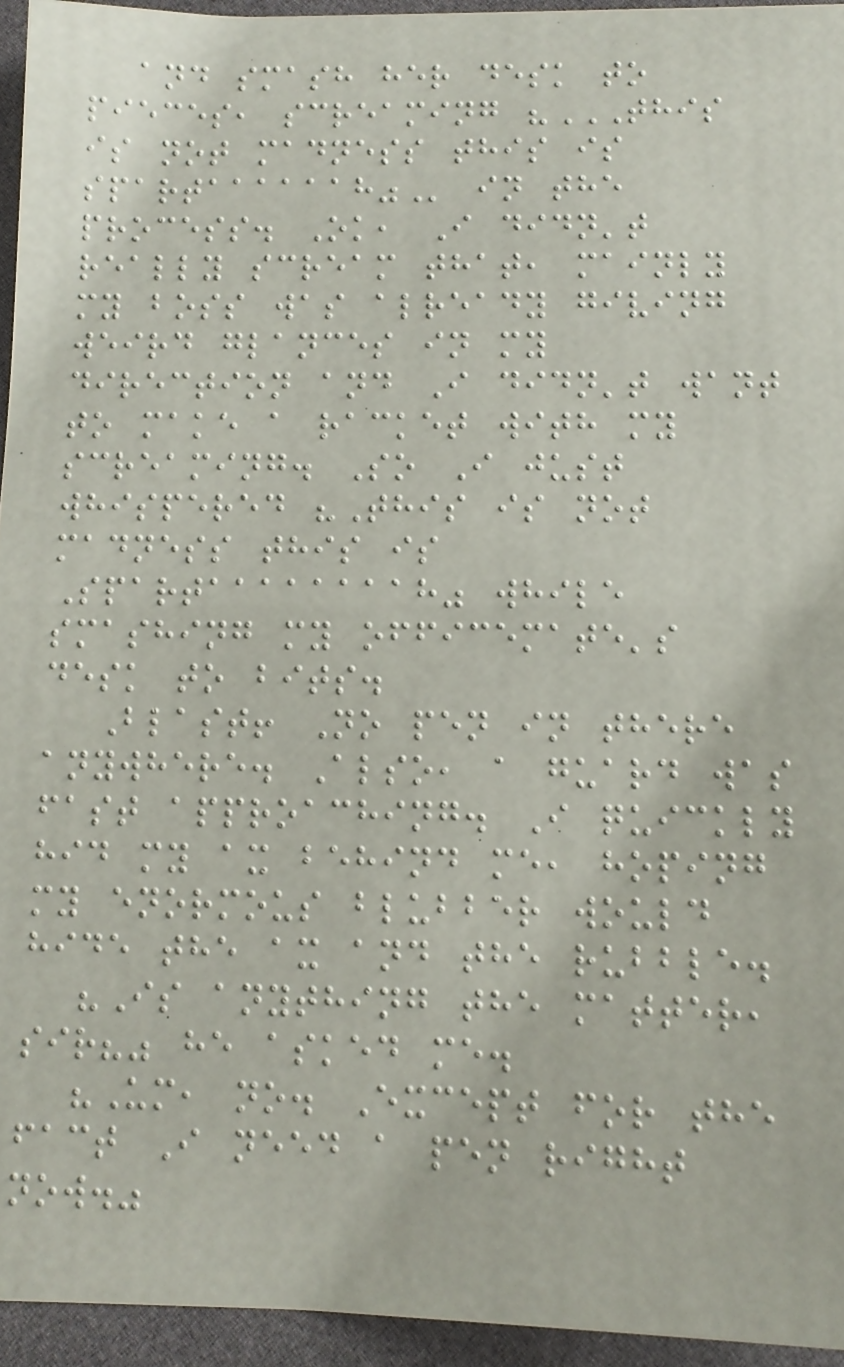and smash her desk to
pieces, screaming "THIS
IS NOT MADNESS THIS IS
SPARTAAAAAAH" in the
process. Ok, I didn't
really scream that, mainly
my boss was already giving
weird glances in my
direction and I didn't want
to make a racket with my
screaming. So I just
whispered "This is not
madness this is
Spartaaaaaaaah" while
smashing my officemate's
desk to bits.
Blast! No pen in there
anywhere. Also, a guard was
fast approaching. I quickly
hid my ax behind me, hoping
my enormous blubber would
hide the ax and the rubble.
"Is anything the matter,
sir?" he asked me.
"Um, no. Except for the
fact I need a pen right
now."
